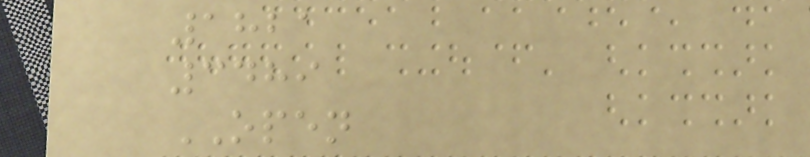1821
3489
OPEN
